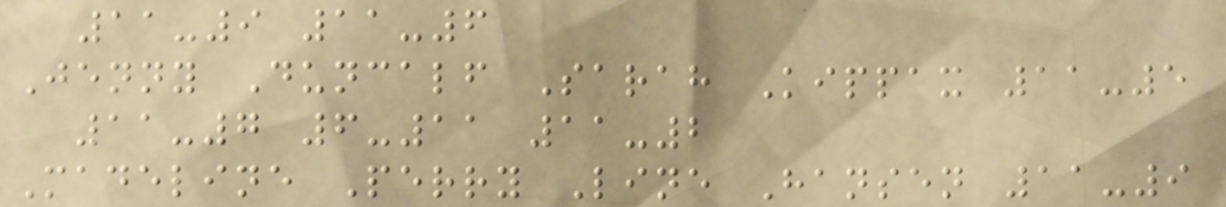11-9 11-6
Jenny Duncalf Sarah Kippax 11-5
11-7 6-11 11-2
Madeline Perry Line Hansen 11-9
